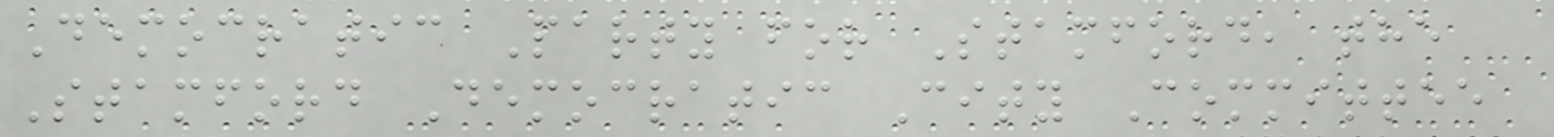Democratic Party for Stamford, the
Stamford Democratic City Committee
